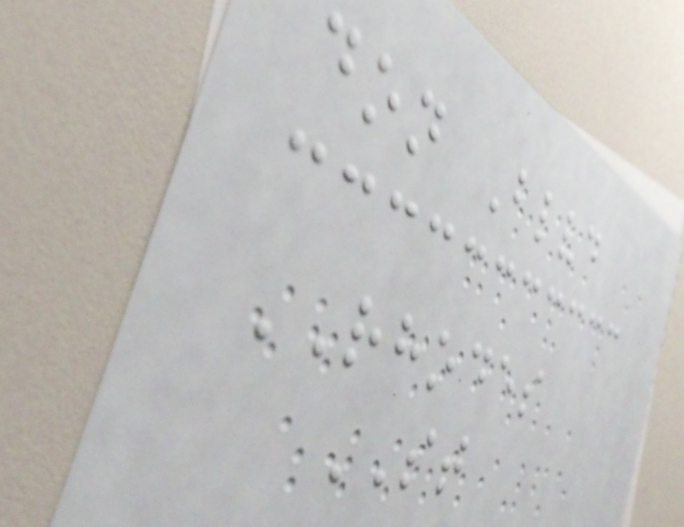don Blvd
RHODES
ST
